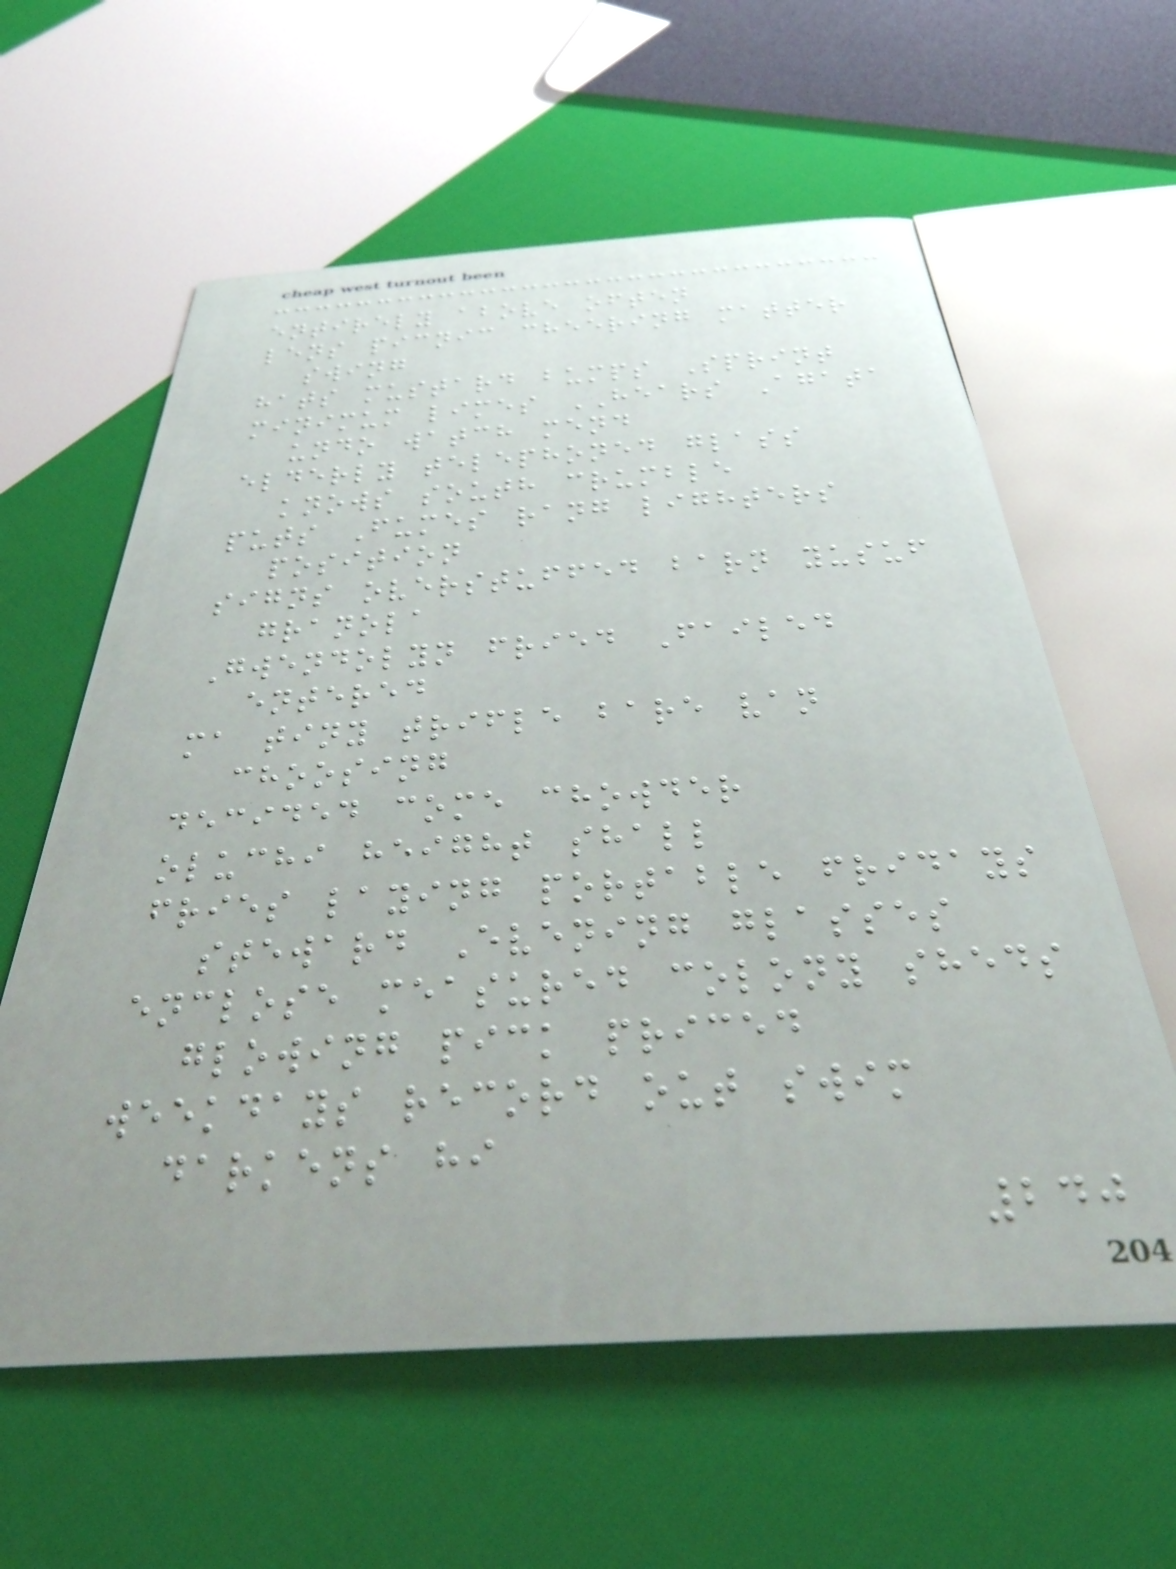entirely above often
lens picnic cheering matter
swing
hats mustard bumps Sprint
minimum limes HEARS Agata
undo watch mend
elderly telephoned glass
knows south crumble
puts Fumes rang lighters
position
signs overstuffed barn yusuf
granola
Gwendolyn fried Failed
entered
ma tiny trifle bare van
choosing
decided come chowder
oluchi height shall
fries laying portable fridays
steward Evening glasses
enclose measured colony sheds
glowing pick priced
weekdays record out swim
darkens hi
240
